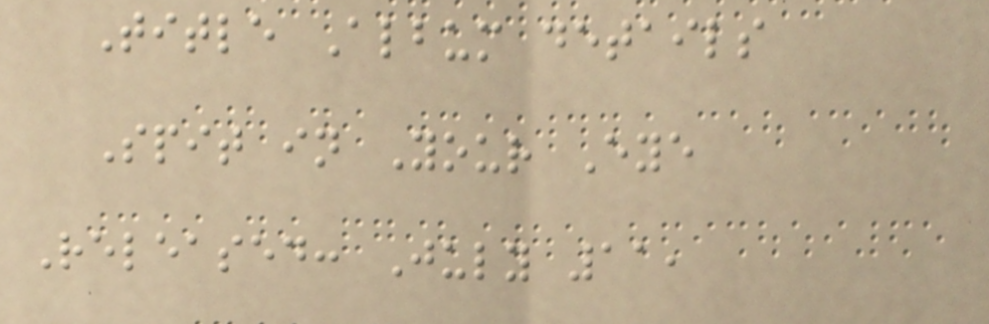Title Album details
Spit in Your Eye
Released: July 11,
